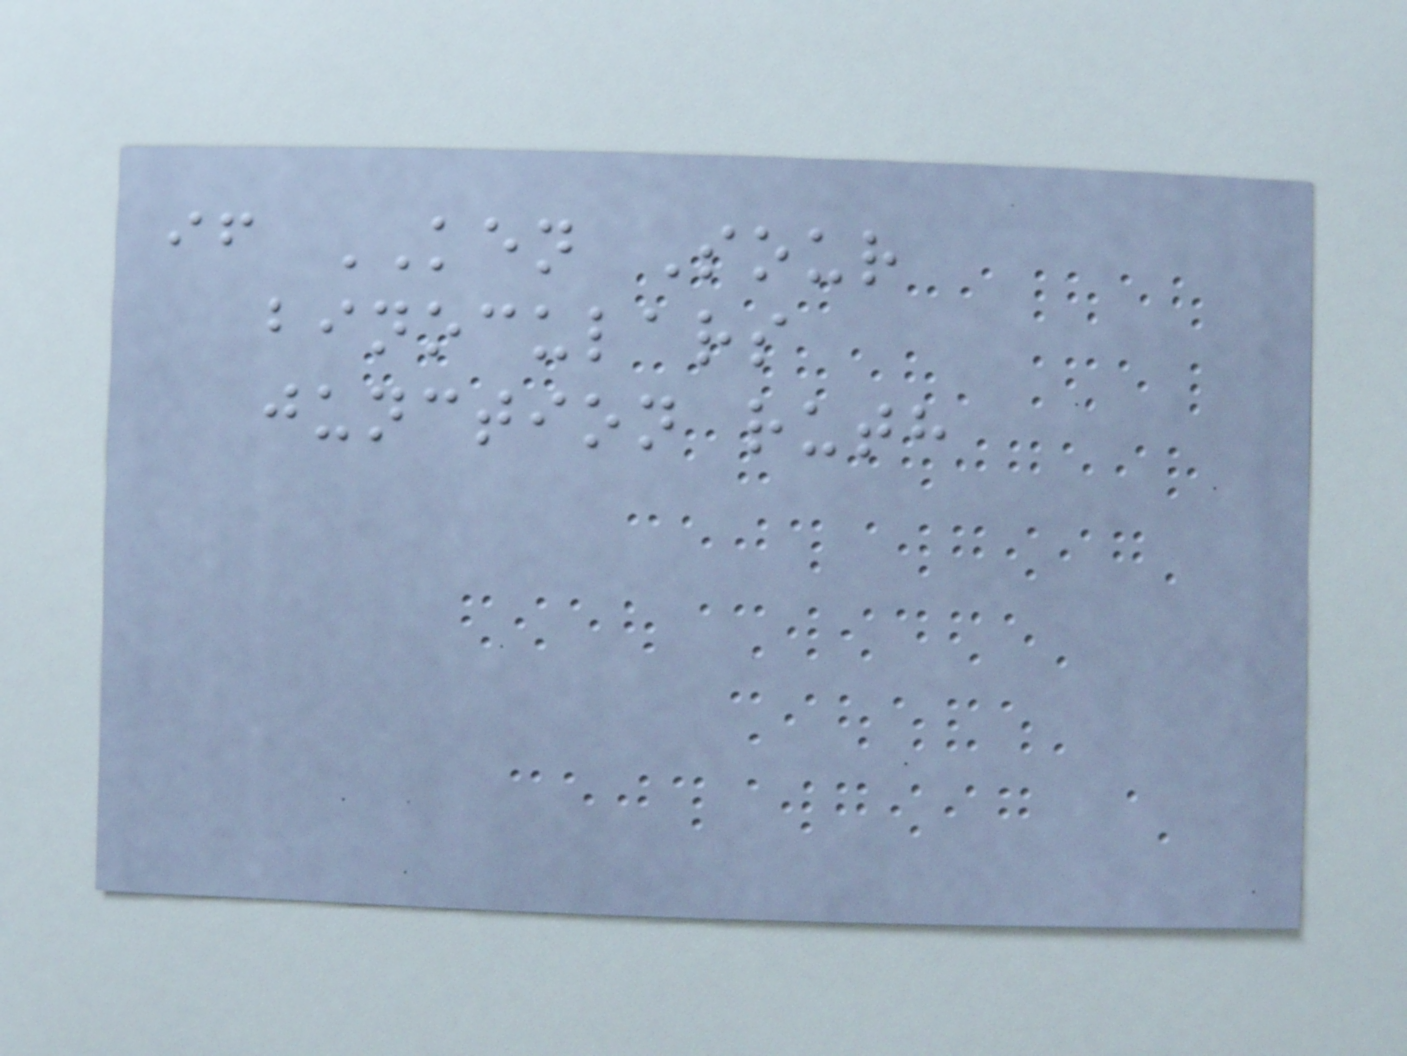if KEN Sour
binoculars
junction ruth
